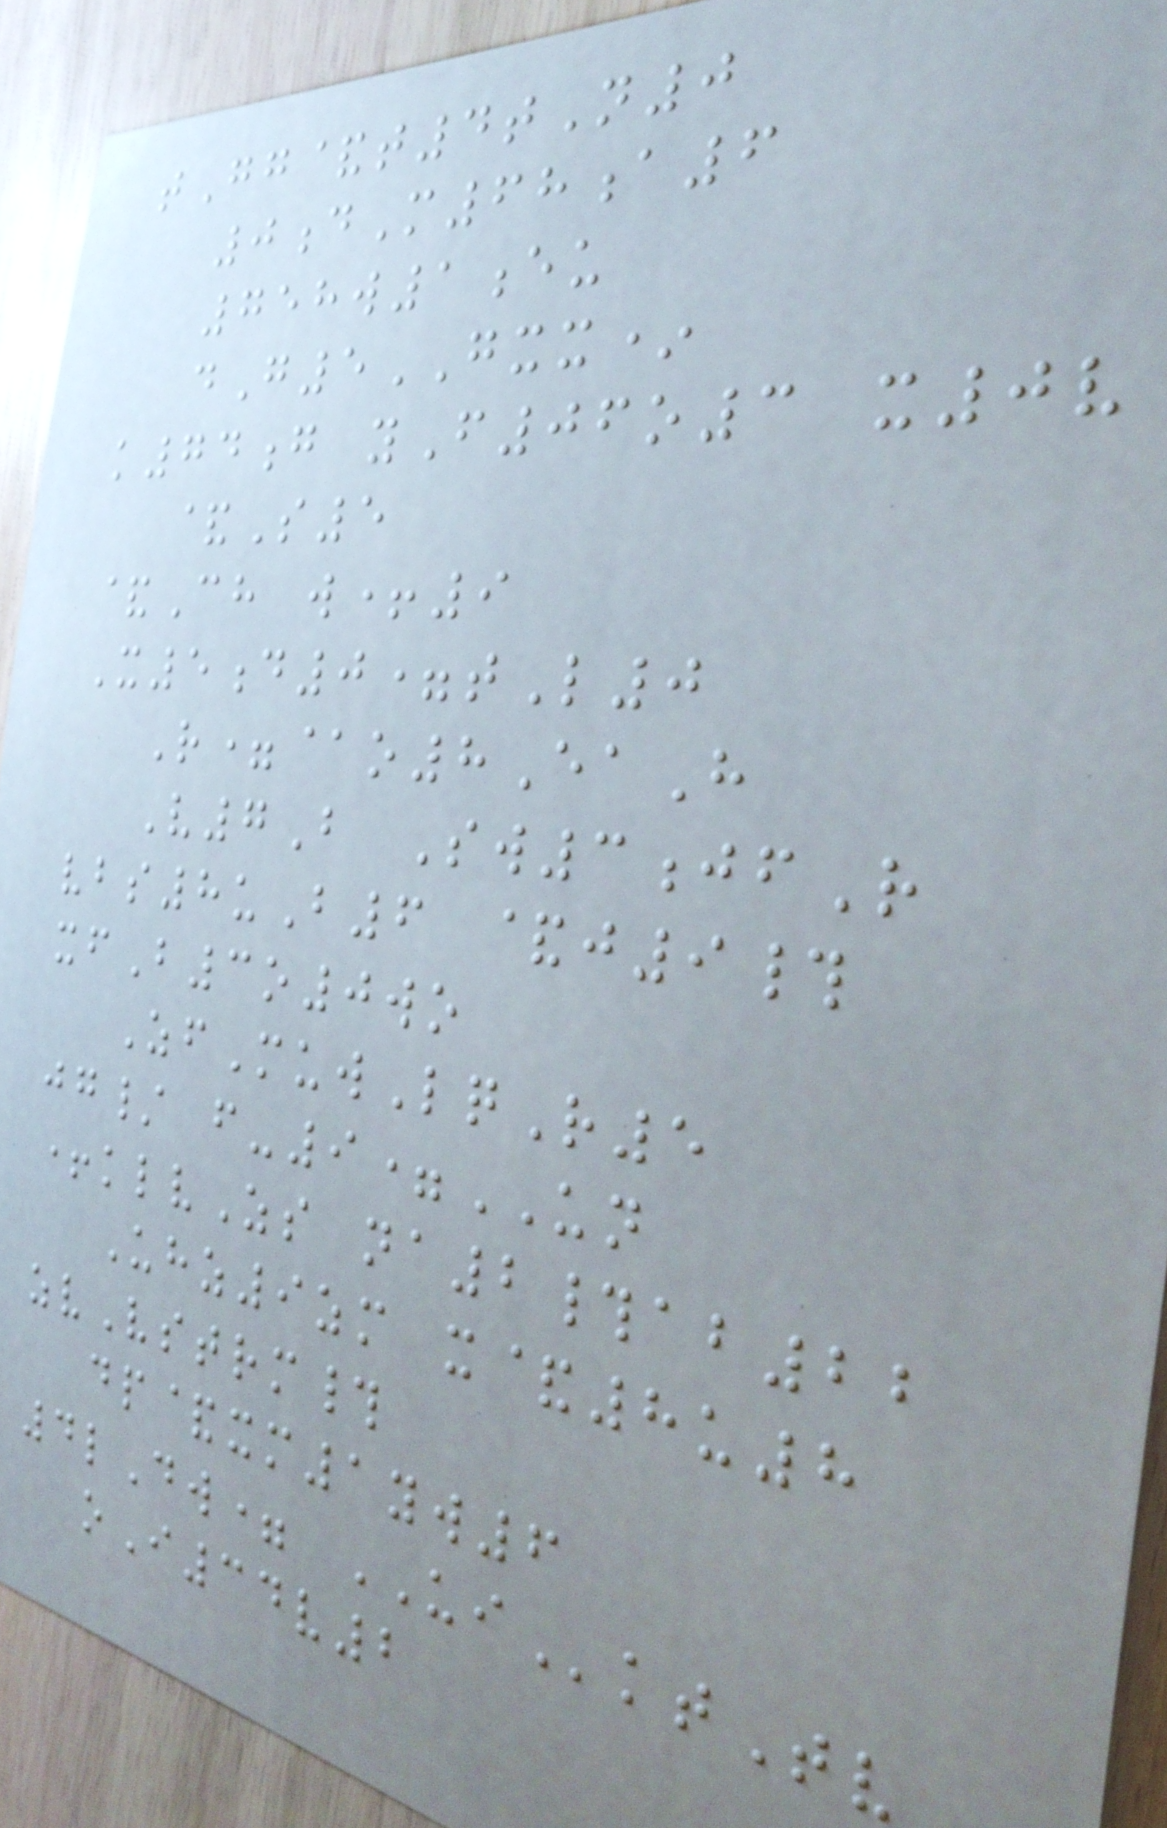tGg&t4tN0
0dM68a6
758w1eu
dG5GXX*
k74g yF06o3 x0v
&S5
&Ch w+9
X5d0=tL0
R=@o8EaH
V7B Sw3jfR
vbs8uB6 &j9#
xfB3o0wo
ZfMuwLqR5
jg/ f-9=UN
+klvZs na2#ab22
Uhz9zm x&8u8
zvVstrm#
dp&xm1yw6
4lDw= UIktTv
oI34v2
